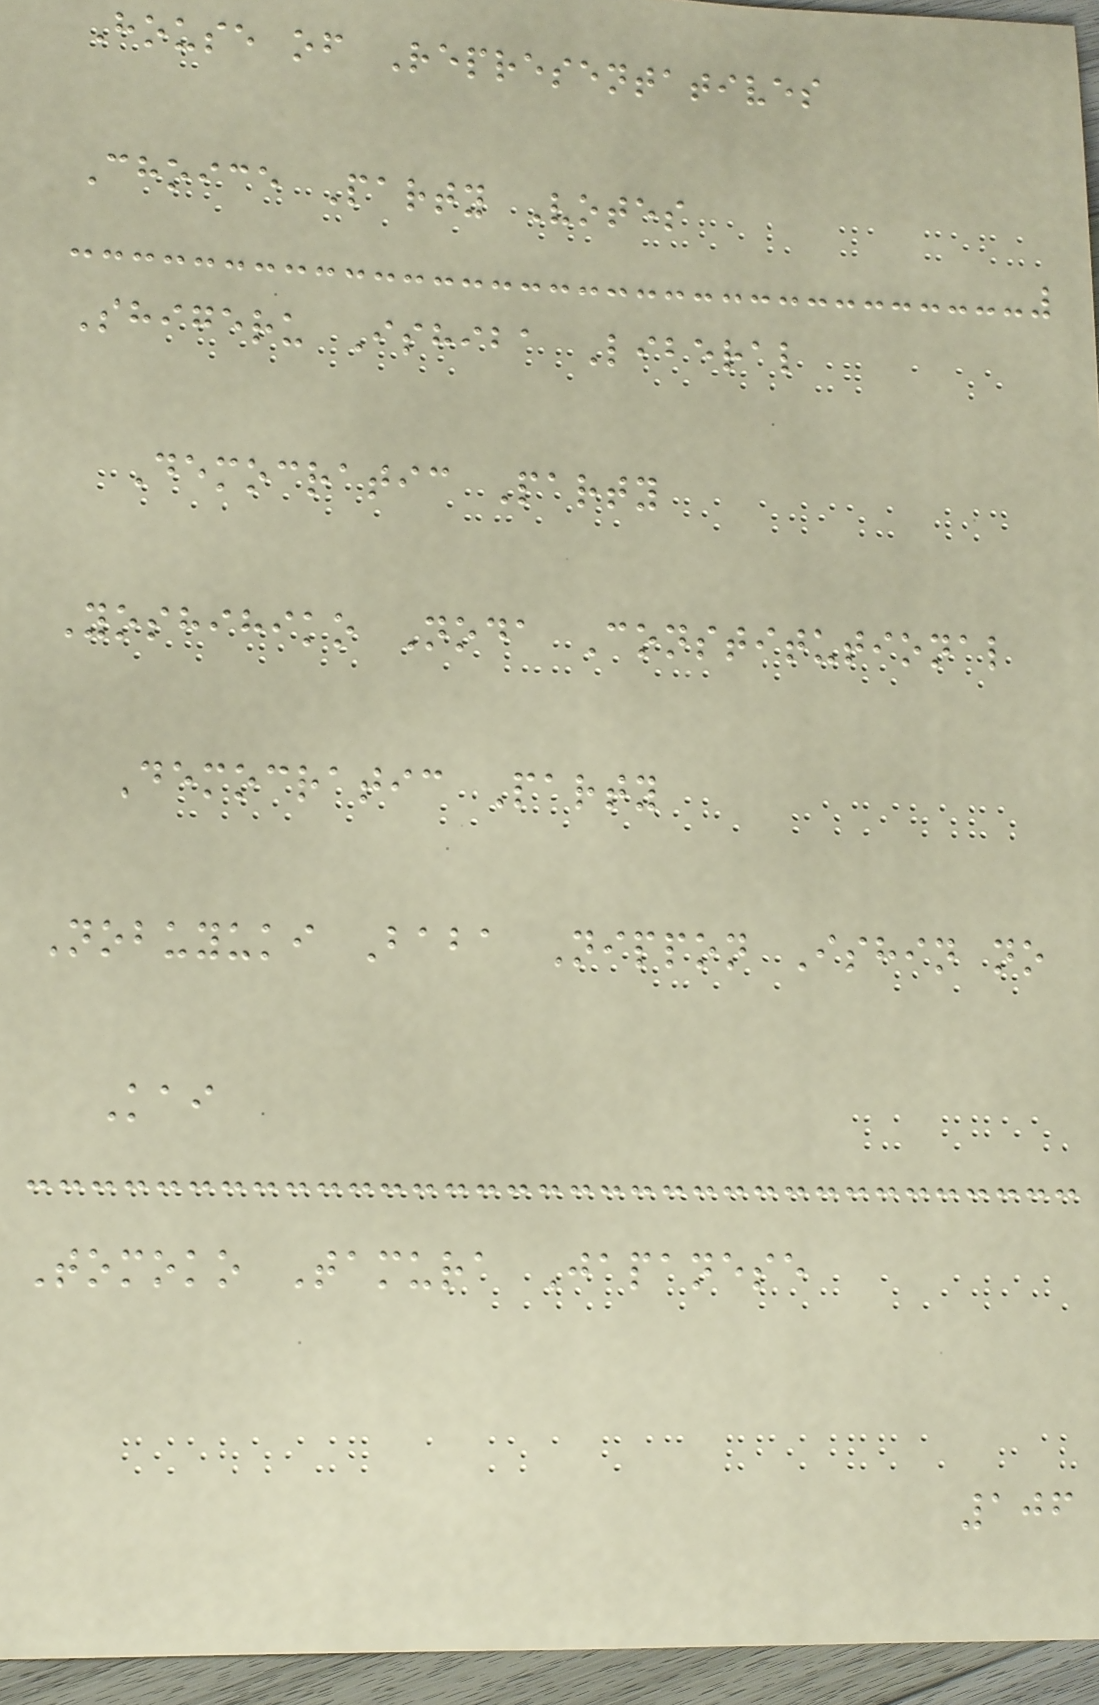House of Representatives
Choice Party Votes
Shigeru Ishiba Liberal
Democratic Party
Yoshihiko Noda Constitutional
Democratic Party
Nobuyuki Baba Nippon Ishin no
Kai
Tomoko Tamura Japanese
106
